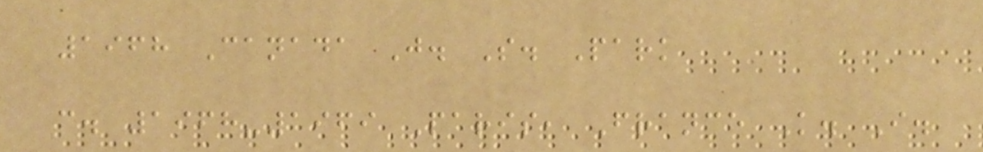1968 Canada J. S. Park
c. 1968-1969 Paris, France K. I.
